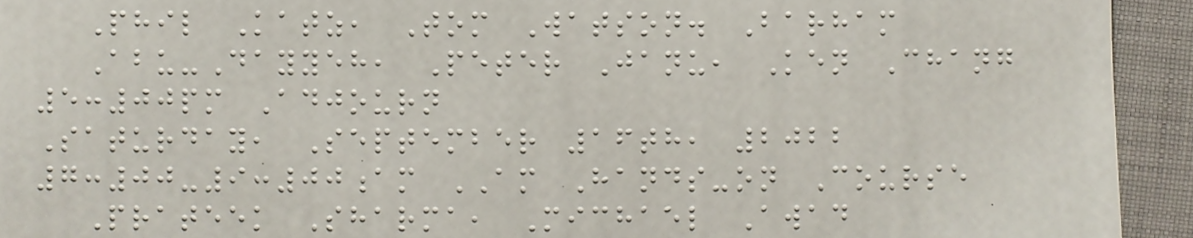Phil Katz, Tom Watson. Barham
Abu-Dayyeh, Peter Janu, Ken Chang
5:00pm Adjourn
Saturday, September 16th, 2022
7:00-9:00am AM Hands-on Course
Prateek Sharma, Michael Awad
